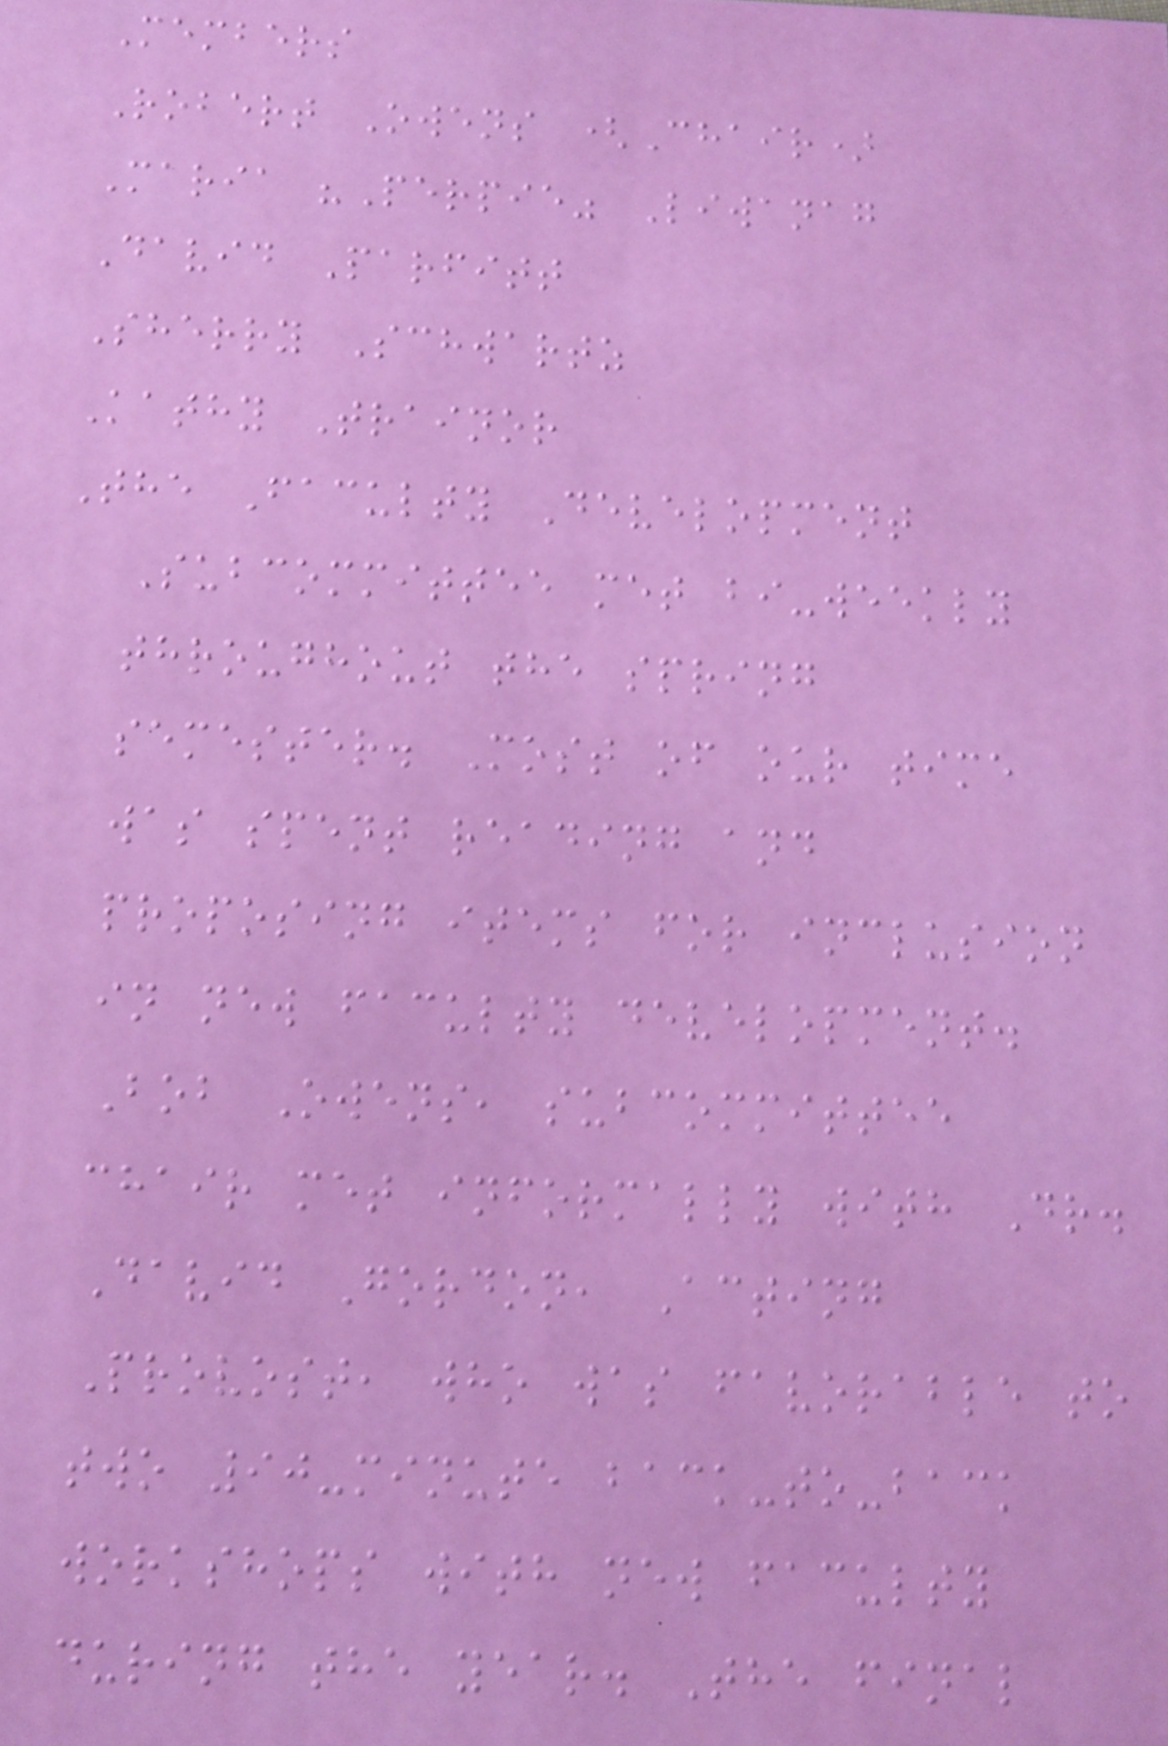Members
Robert Owens (Chair)
Maria "Perpie" Liwanag
David Parfitt
Sherry Schwartz
Kathy Trainor
The Faculty Development
Subcommittee met bi-weekly
throughout the spring
semester. Most of our time
was spent reading and
proposing items for inclusion
in new faculty development.
Bob Owens, subcommittee
chair met informally with Dr.
David Gordon, Acting
Provost, who was favorable to
two 90-minute back-to-back
workshops with new faculty
during the year. The final
